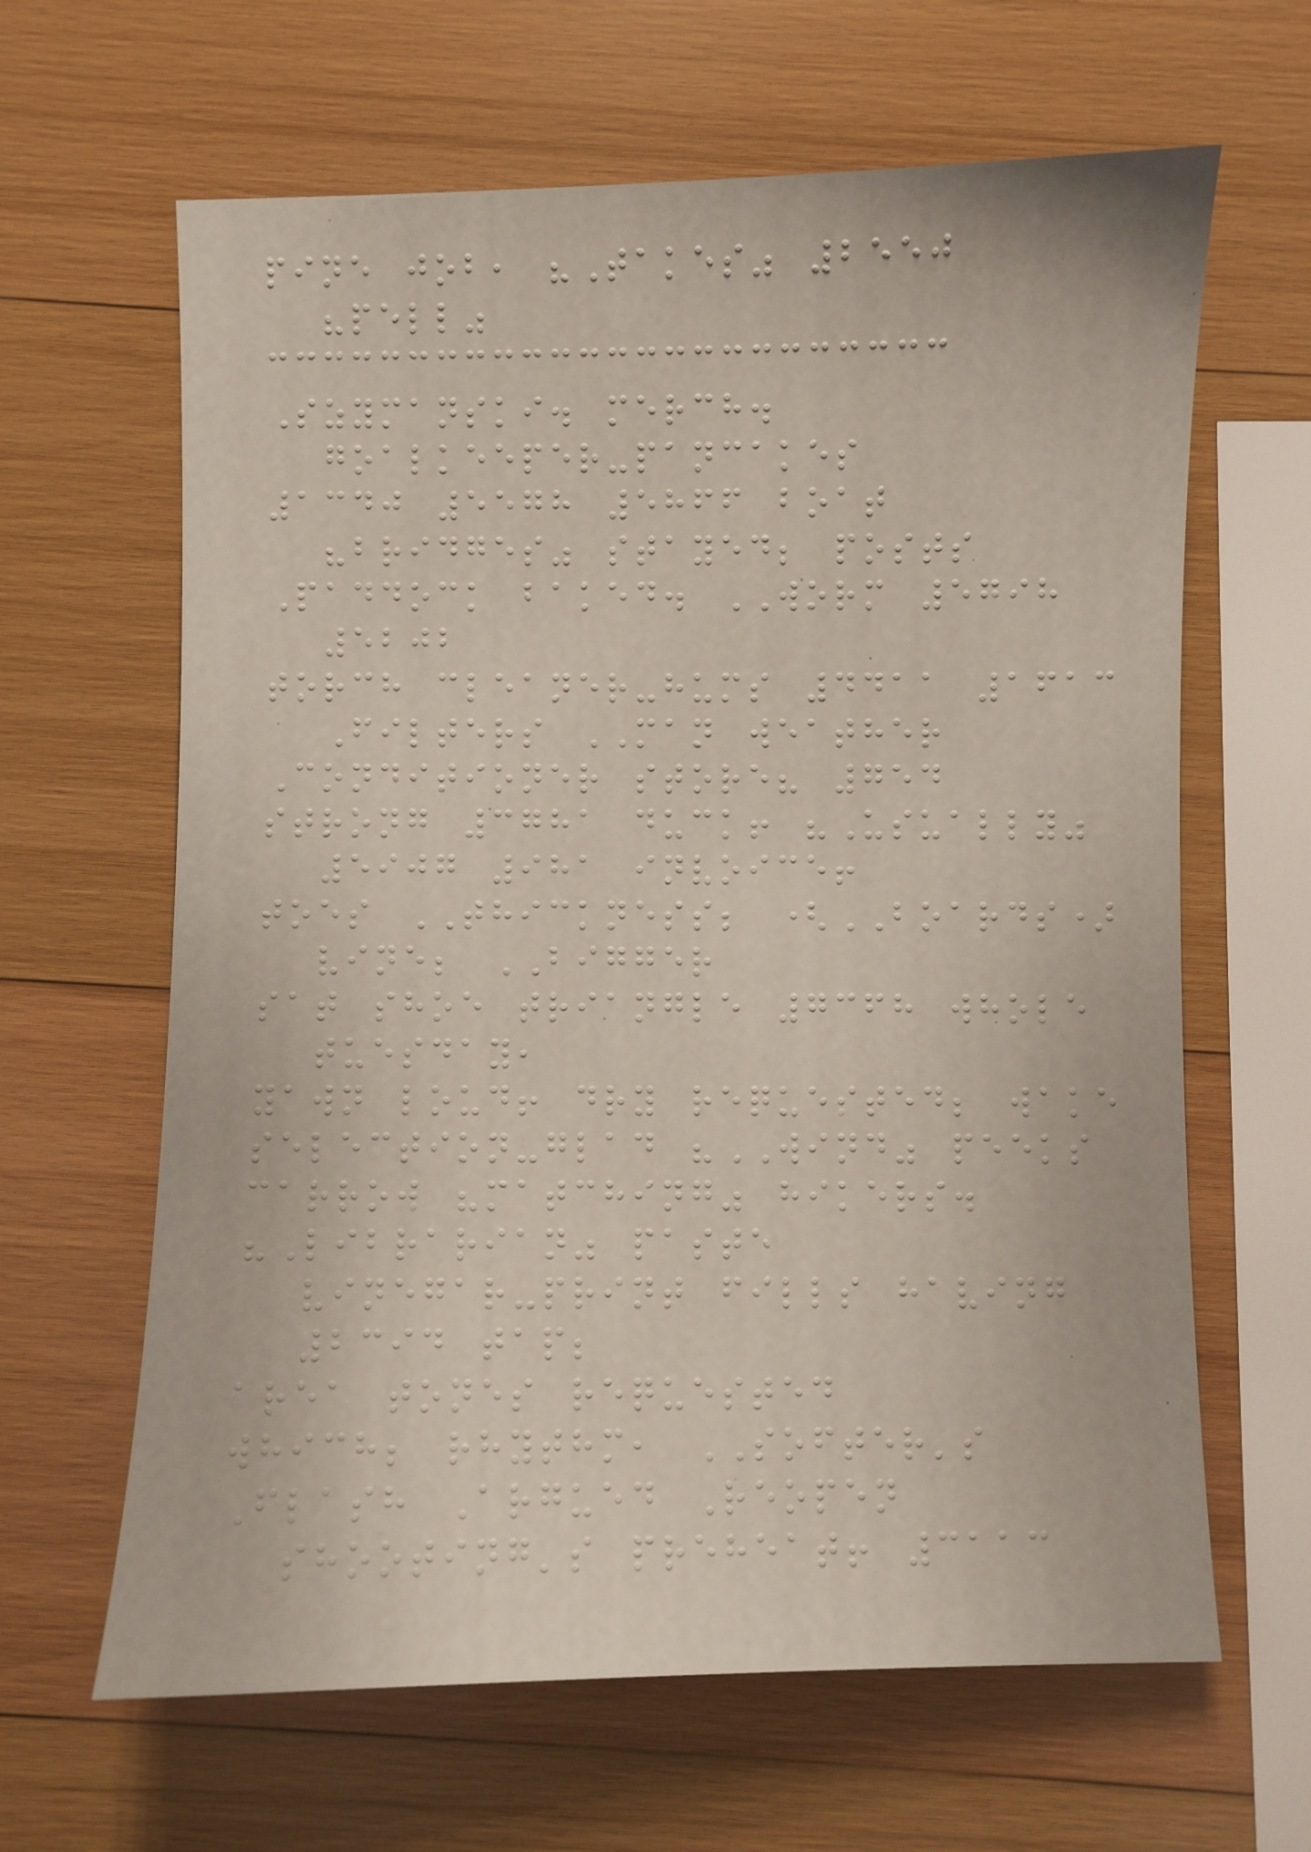pine job, "Takes" 2550
"pell"
Szymanski. merch.
goalkeeper-pancakes
1340 5578 5866 boat
"bridges" stayed; posts
Paddock baked. WORM 5798
5202
torch cleaner-hums 4411 1613
Filters MAN weather
Conditioner store? 754
strong 3781 duck! "Usually"
5907 981 invoice!
toes THICKNESS; (BOARDS)
vine; BIGGER
sat shoe triangle 7368 whole
tuesday,
yawn loud! dry requested; wake
selection-glad "WIND" peeks
carrow "matching" hikers.
"Librarian" paste
vinegar-print fills having
2394 tap;
area tones requested
which; rhythm, SOFTER's
Flash Argued Reopen
shooting's preheat! 3113
